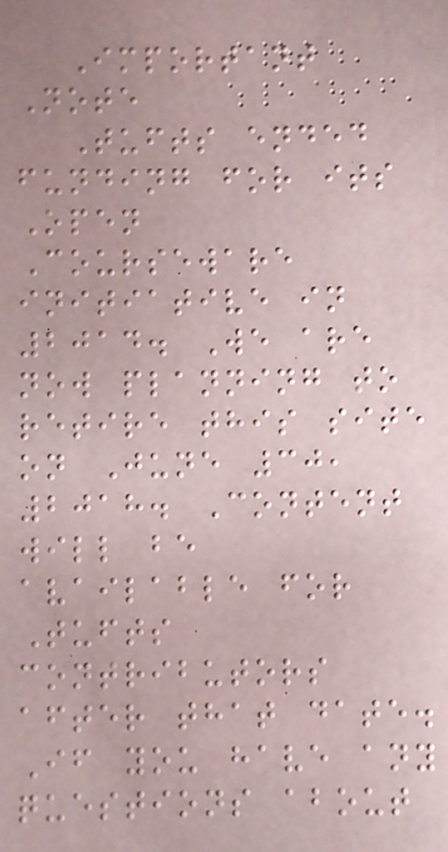Important
Note
Tufts ended
funding for its
Open
Courseware
initiative in
2014. We are
now planning to
retire this site
on June 30,
2018. Content
will be
available for
Tufts
contributors
after that date.
If you have any
questions about
